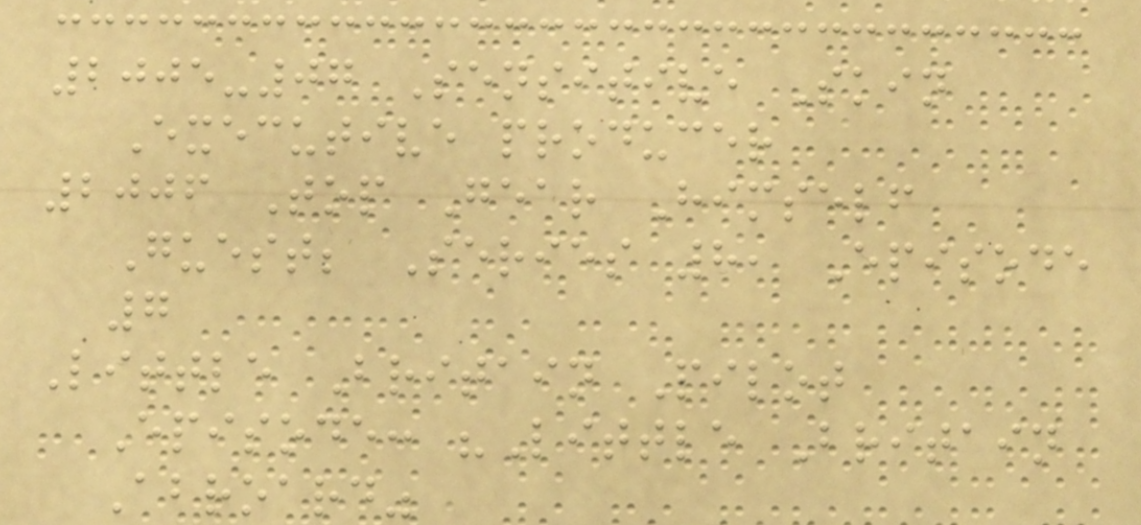2005-07 Sensitive Skin
Executive producer
2006 Top Gear Himself
Guest; Series 8, Episode
7
Little Britain Pilot
Episode: "Little Britain
Abroard"
